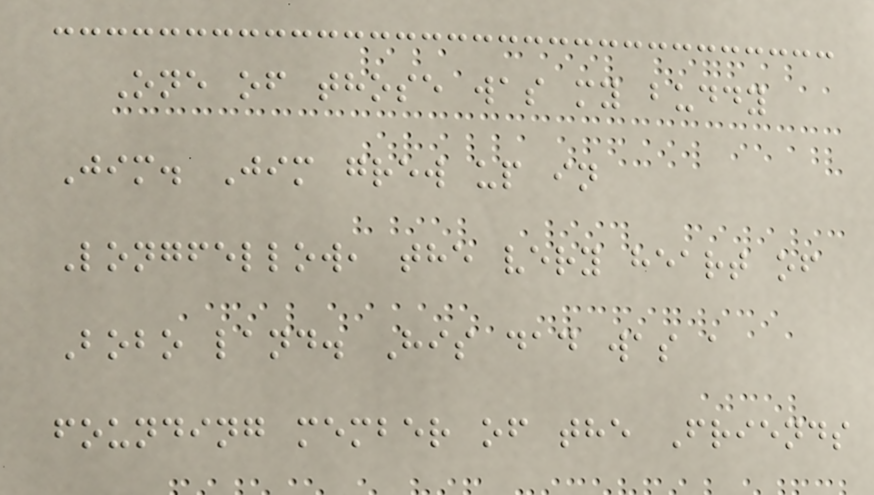One of those was my buddy
Jim. Jim grew up in
Longfellow, the very heart of
Bobo land. His dad was a
founding member of the Friends
